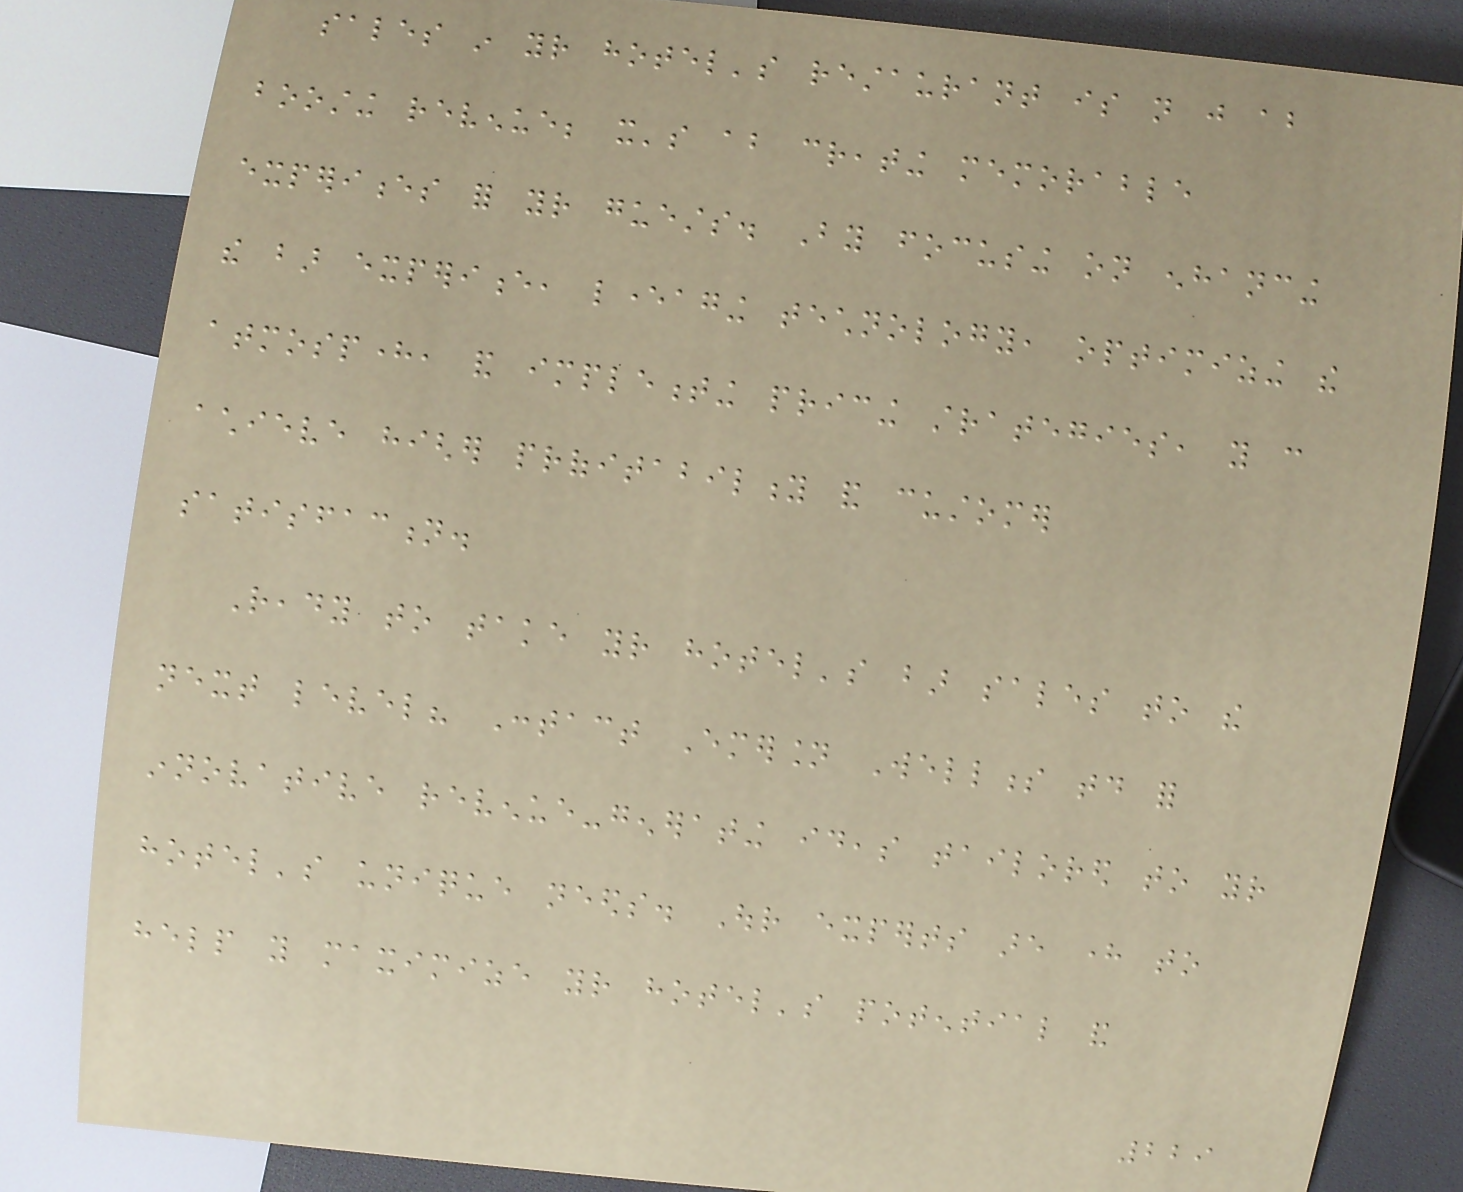sales in your hotel's restaurant is not just about
boosting revenue; it's about creating memorable
experiences for your guests. By focusing on enhancing
the bar experience, leveraging technology, optimizing the
atmosphere, and implementing pricing strategies, you can
achieve higher profitability and customer
satisfaction.
Ready to take your hotel's bar sales to the
next level? Contact Emersion Wellness today for
innovative revenue-generating ideas tailored to your
hotel's unique needs. Our experts are here to
help you maximize your hotel's potential and
229
